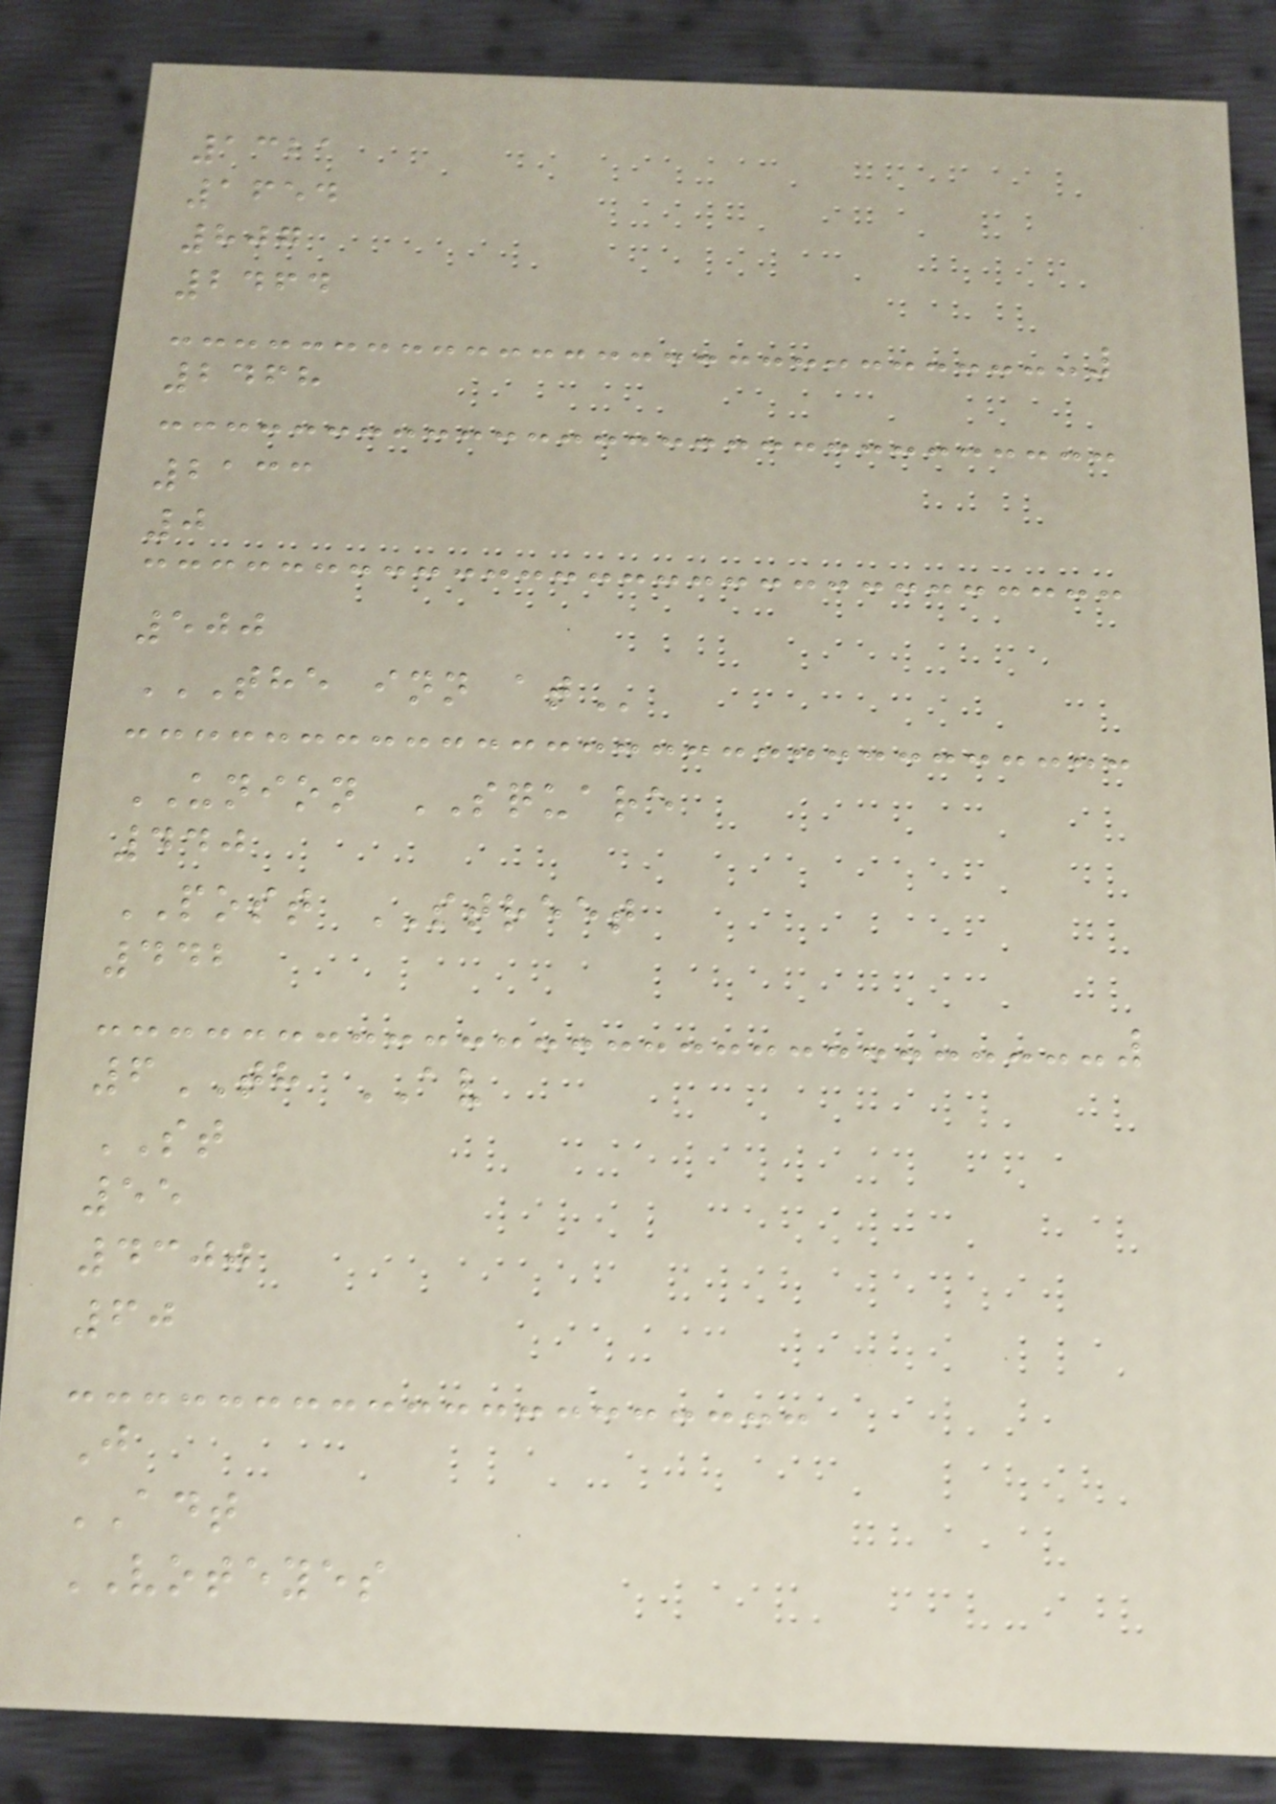1321
1654
807
2464
2468
2133
0
500
THE INN AT
UNION SQUARE
440
POST STREET
442
6TH AV
ST
55
4300
60
J
ADT
VOTEYES
